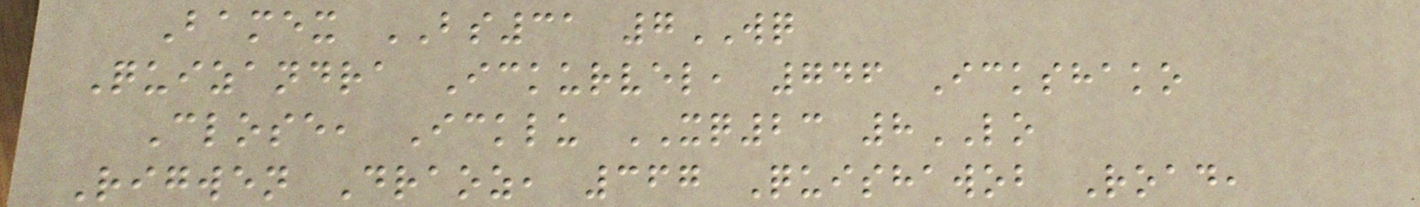Bamex BS31 7WQ
Quizandra Ickurvel, 746 Ickshako
Close, Icklu XQ23 8LO
Rigwen Draoz, 367 Quishawob Road,
